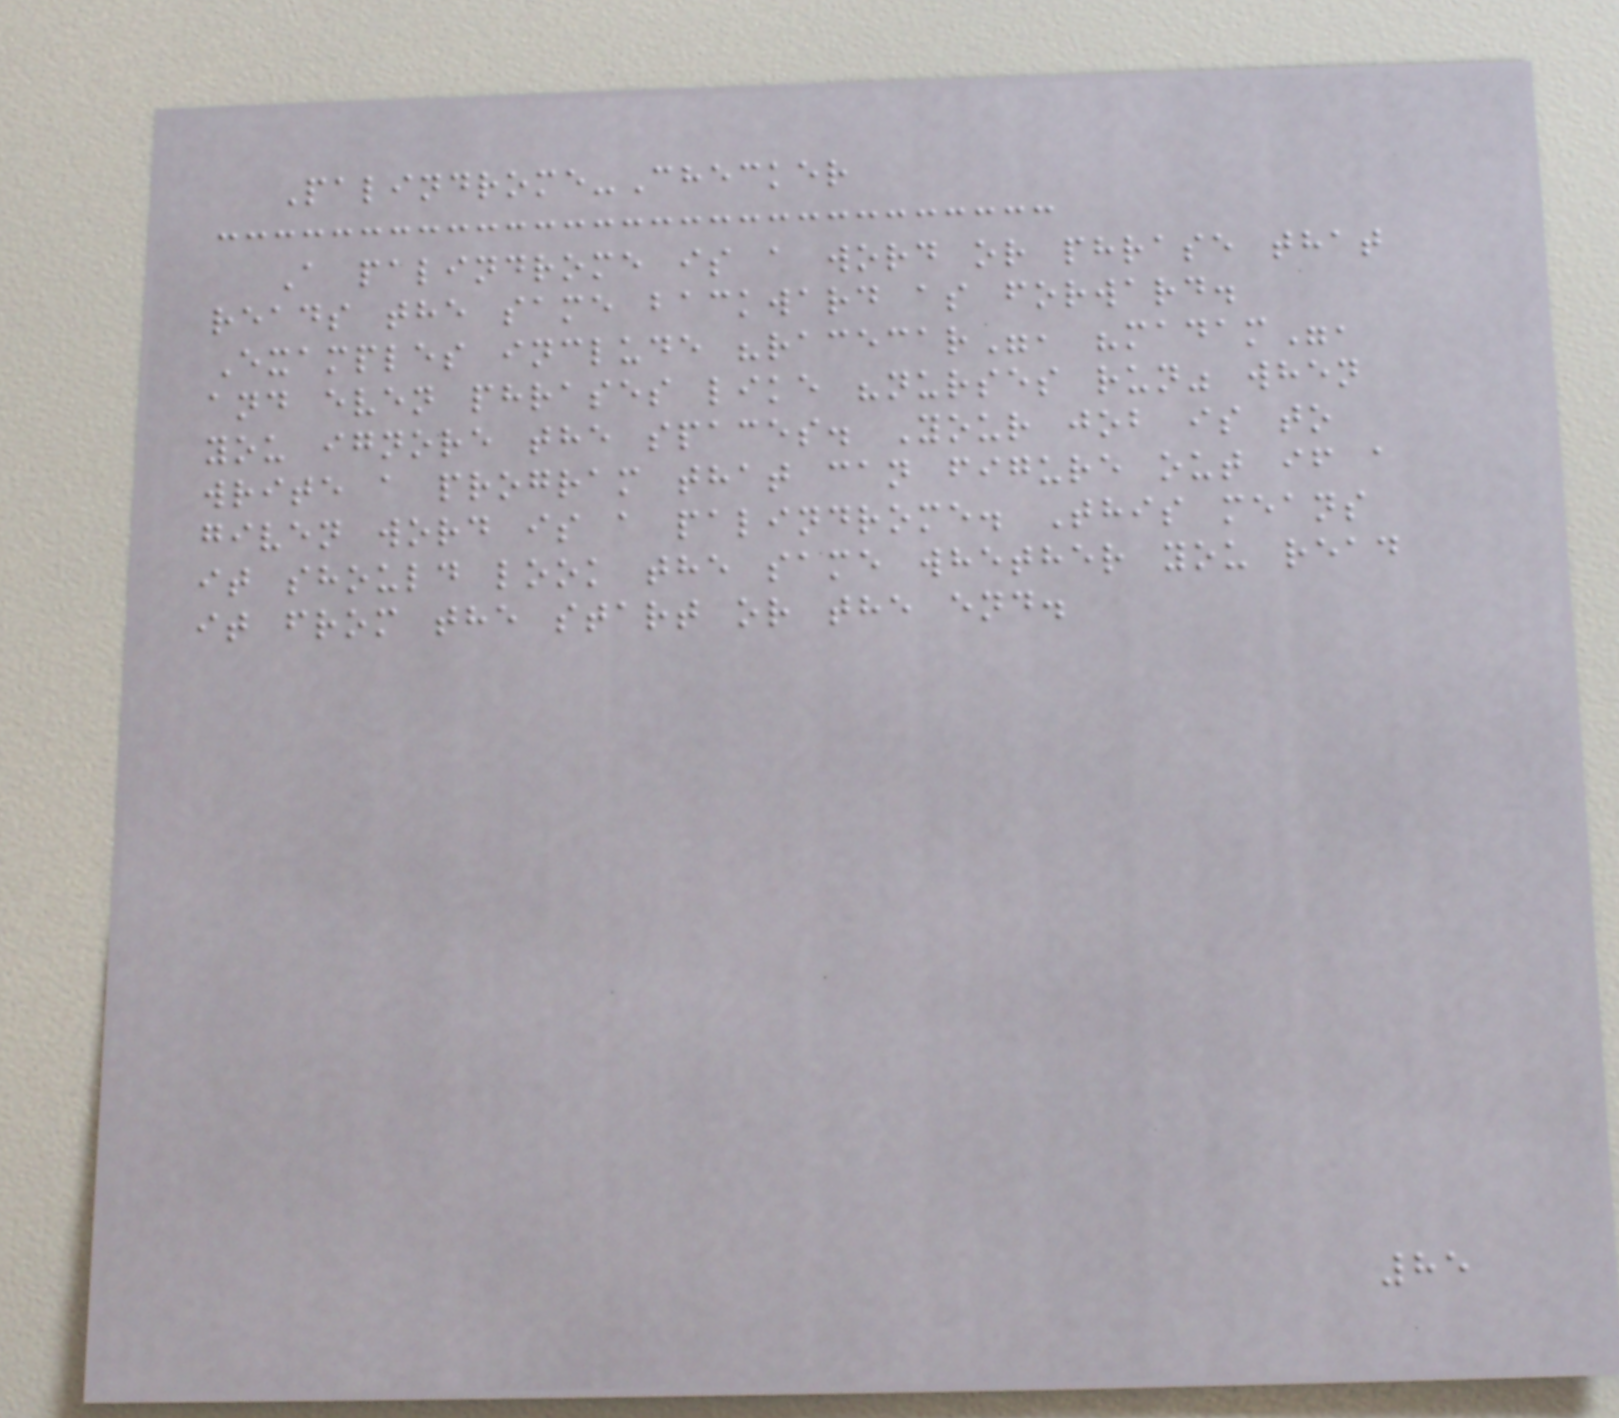Palindrome-Checker
A palindrome is a word or phrase that
reads the same backward as forward.
Examples include "racecar", "madam",
and even phrases like "nurses run" when
you ignore the spaces. Your job is to
write a program that can figure out if a
given word is a palindrome. This means
it should look the same whether you read
it from the start or the end.
85
